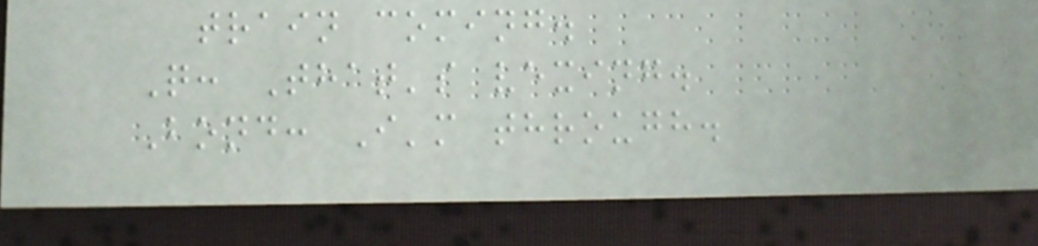train coming.
Q: That's vexing.
Bond: I'm through.
